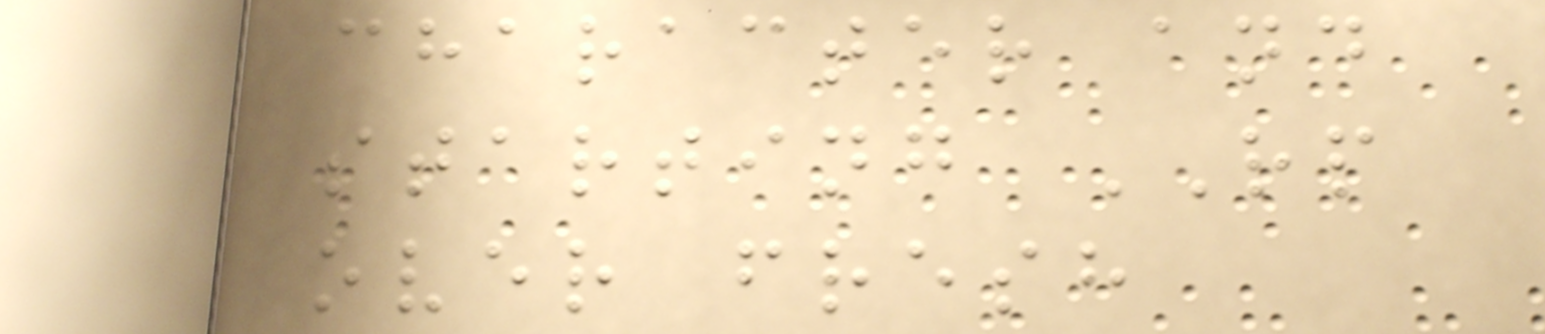character and
starting RP
over fresh
